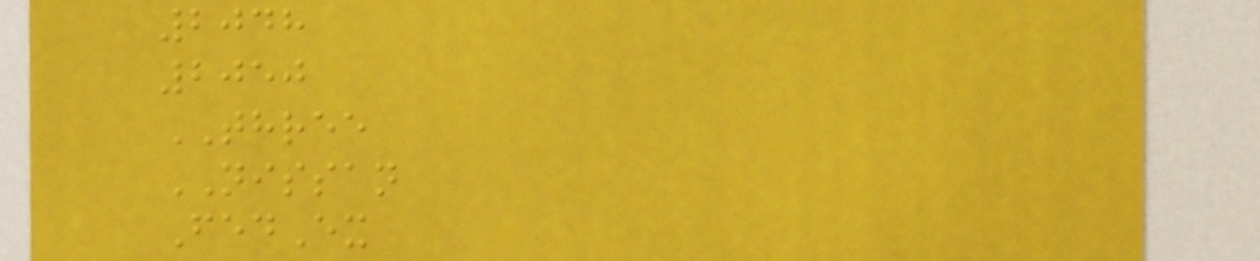2048
2050
THREE
NISSAN
FedEx
